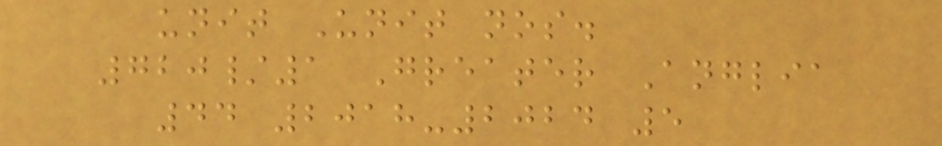unit Unit nos.
720/1 Greater Anglia
44 2018-2024 5
